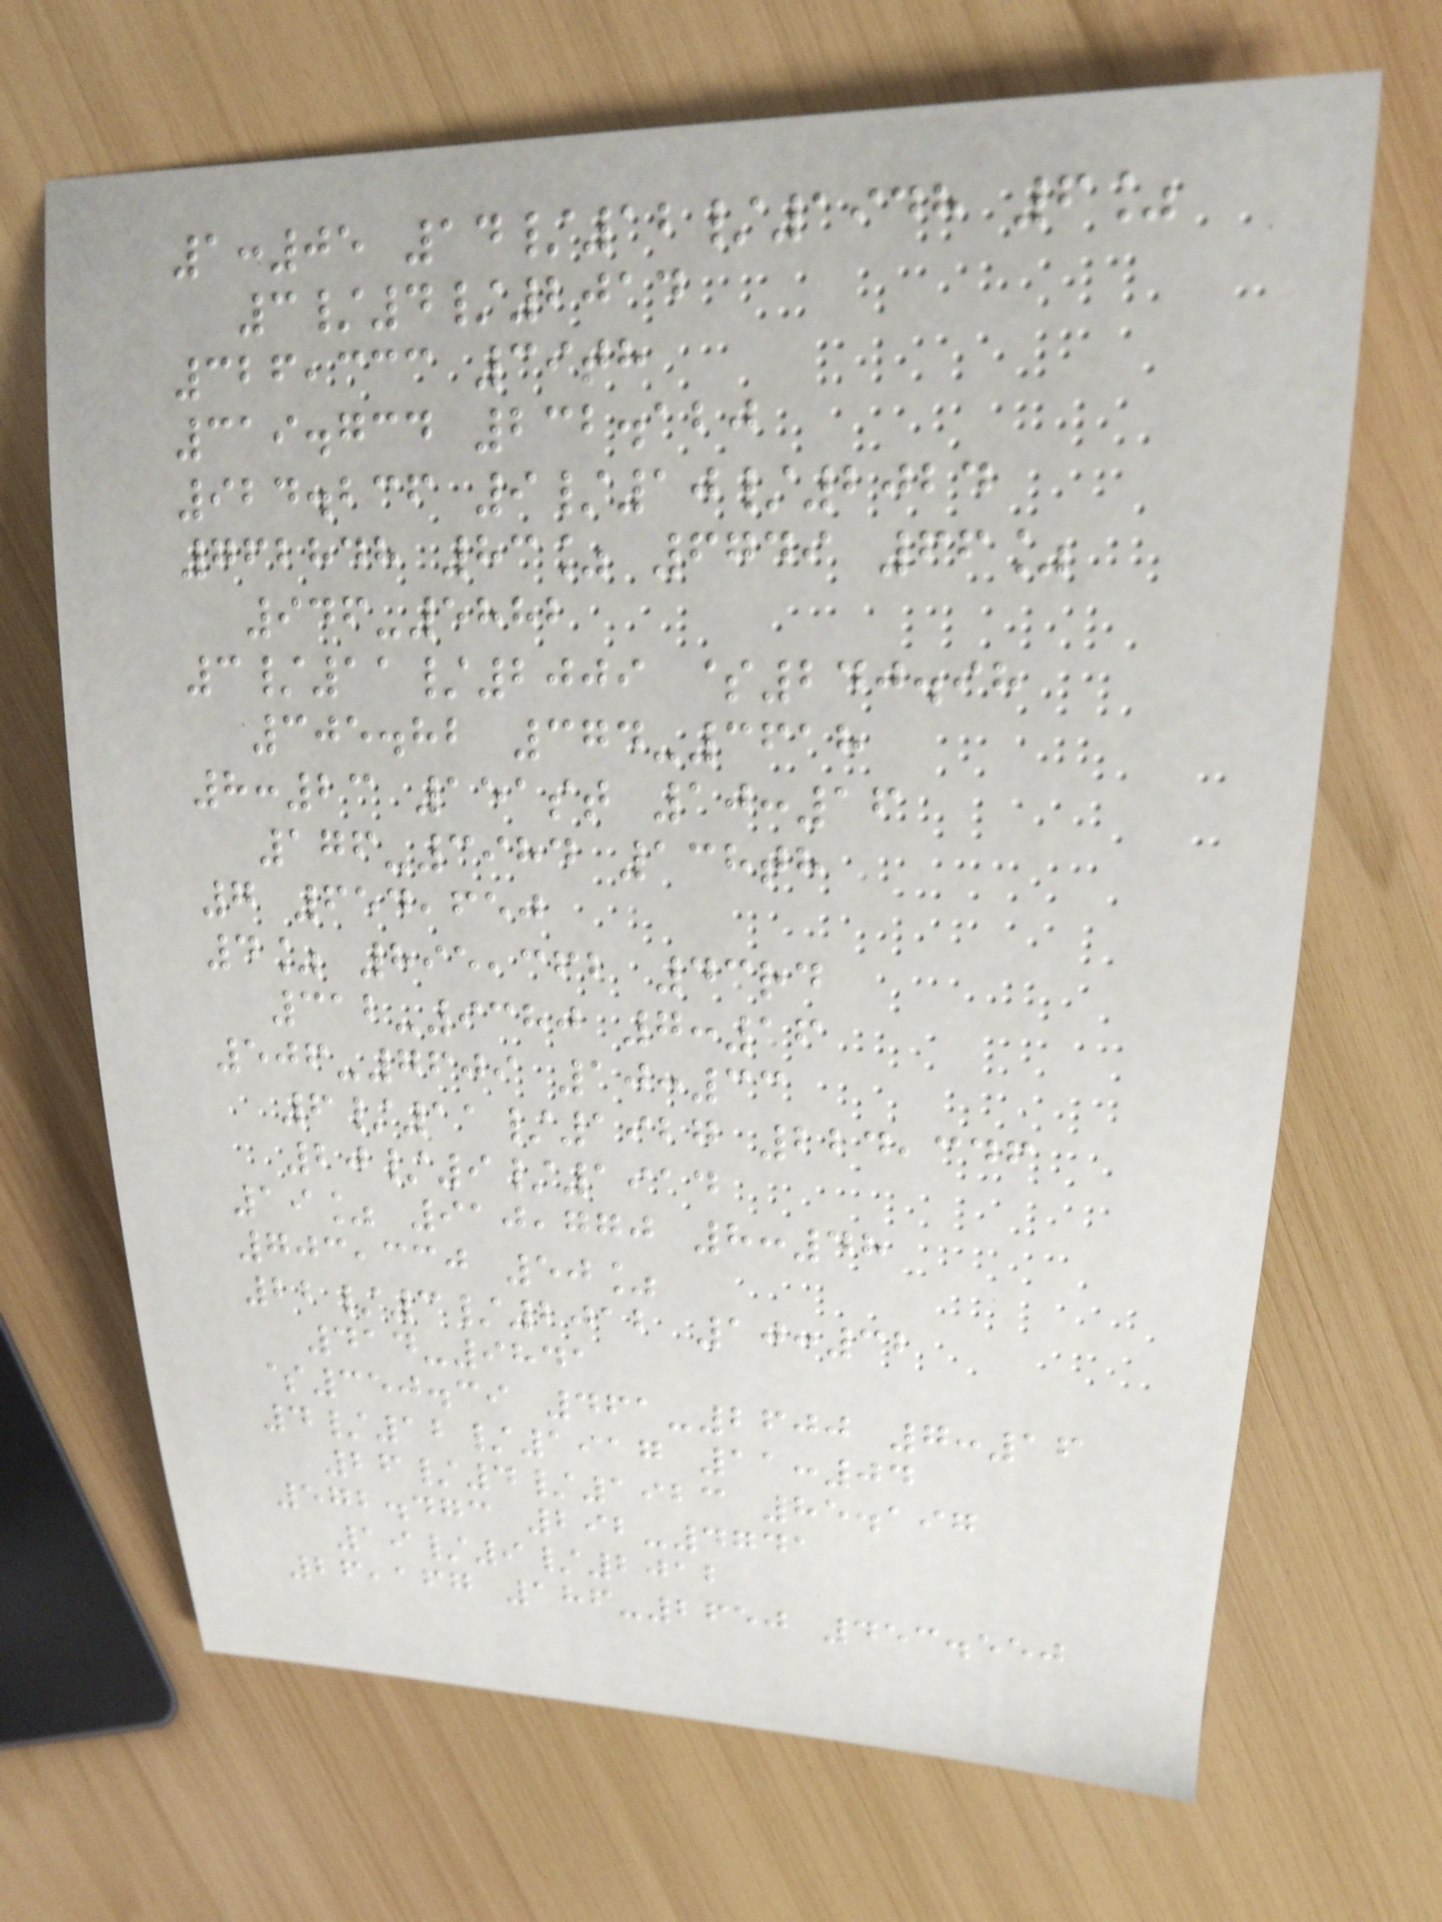1:05 14/12/1948 6%
3/4/2014
326,333 39th
319.734 232.120
924.236 9/10/2024
762848 83% 6749 66%
946-5882
3/11/2009 $240.98
305.82 374-3618
8:23 151st 10:16
176-3984 138th
7 654,650
4% 895,362 43rd
312-9380 7:16
506-7609 10:33
6/11/1927 224,346
20/9/1914
19% 910,770 8:48
703,330 50%
22/3/2012 10:32
414-9841
$350.39 461-2600 7:16
4/12/1917 11:04
26/4/1923 85.197
572.473 292-4741
19/9/2012
26,167 186-2650 453.550
